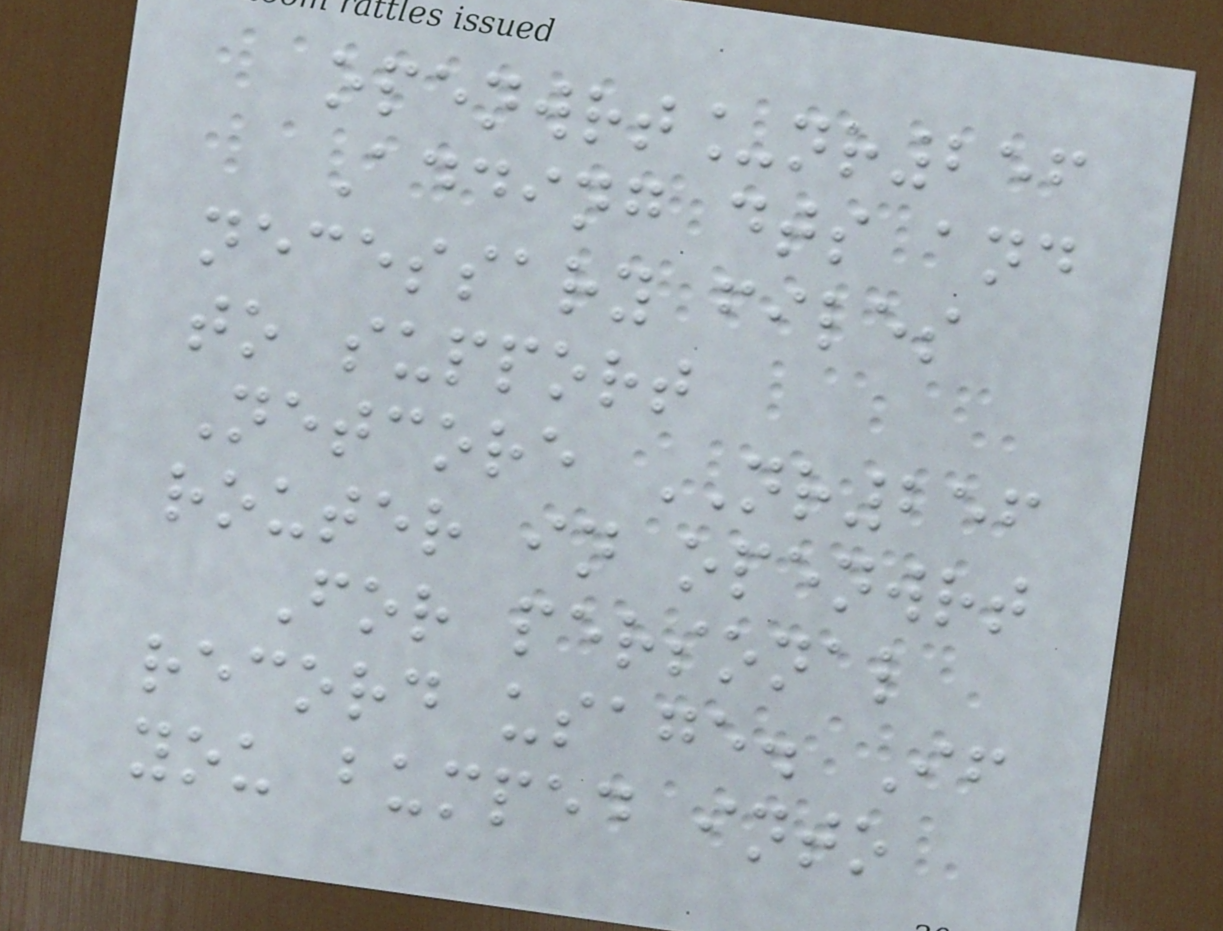openwrt_nr256
Adding dts and
necessary files
to support
Netcore NR256
router in openwrt
For personal
record usage. If
you bumped into
